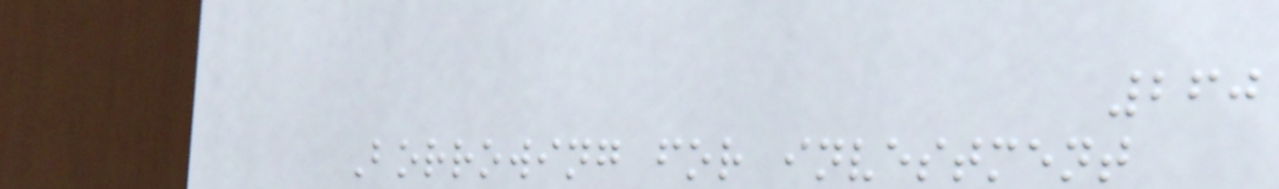260
Borrowing for investment
